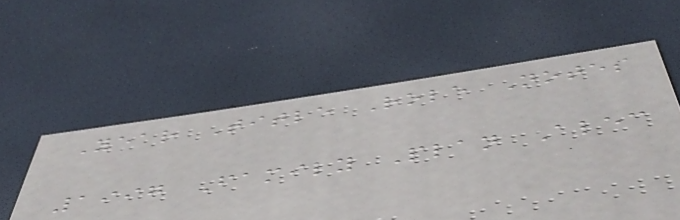Year Title Role Notes
1997 Family Plan Alec
